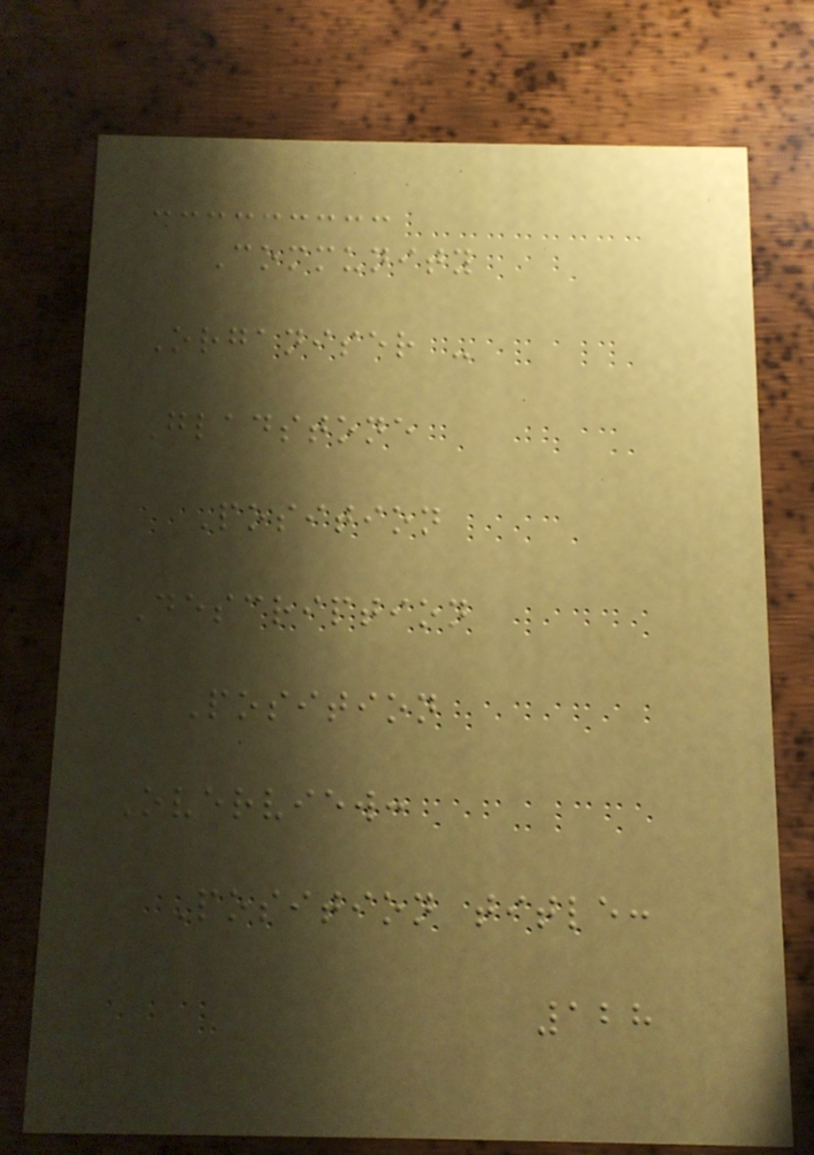Community
Organiser -
Gladstone
Position
Description
Position
Overview:
Position title:
128
